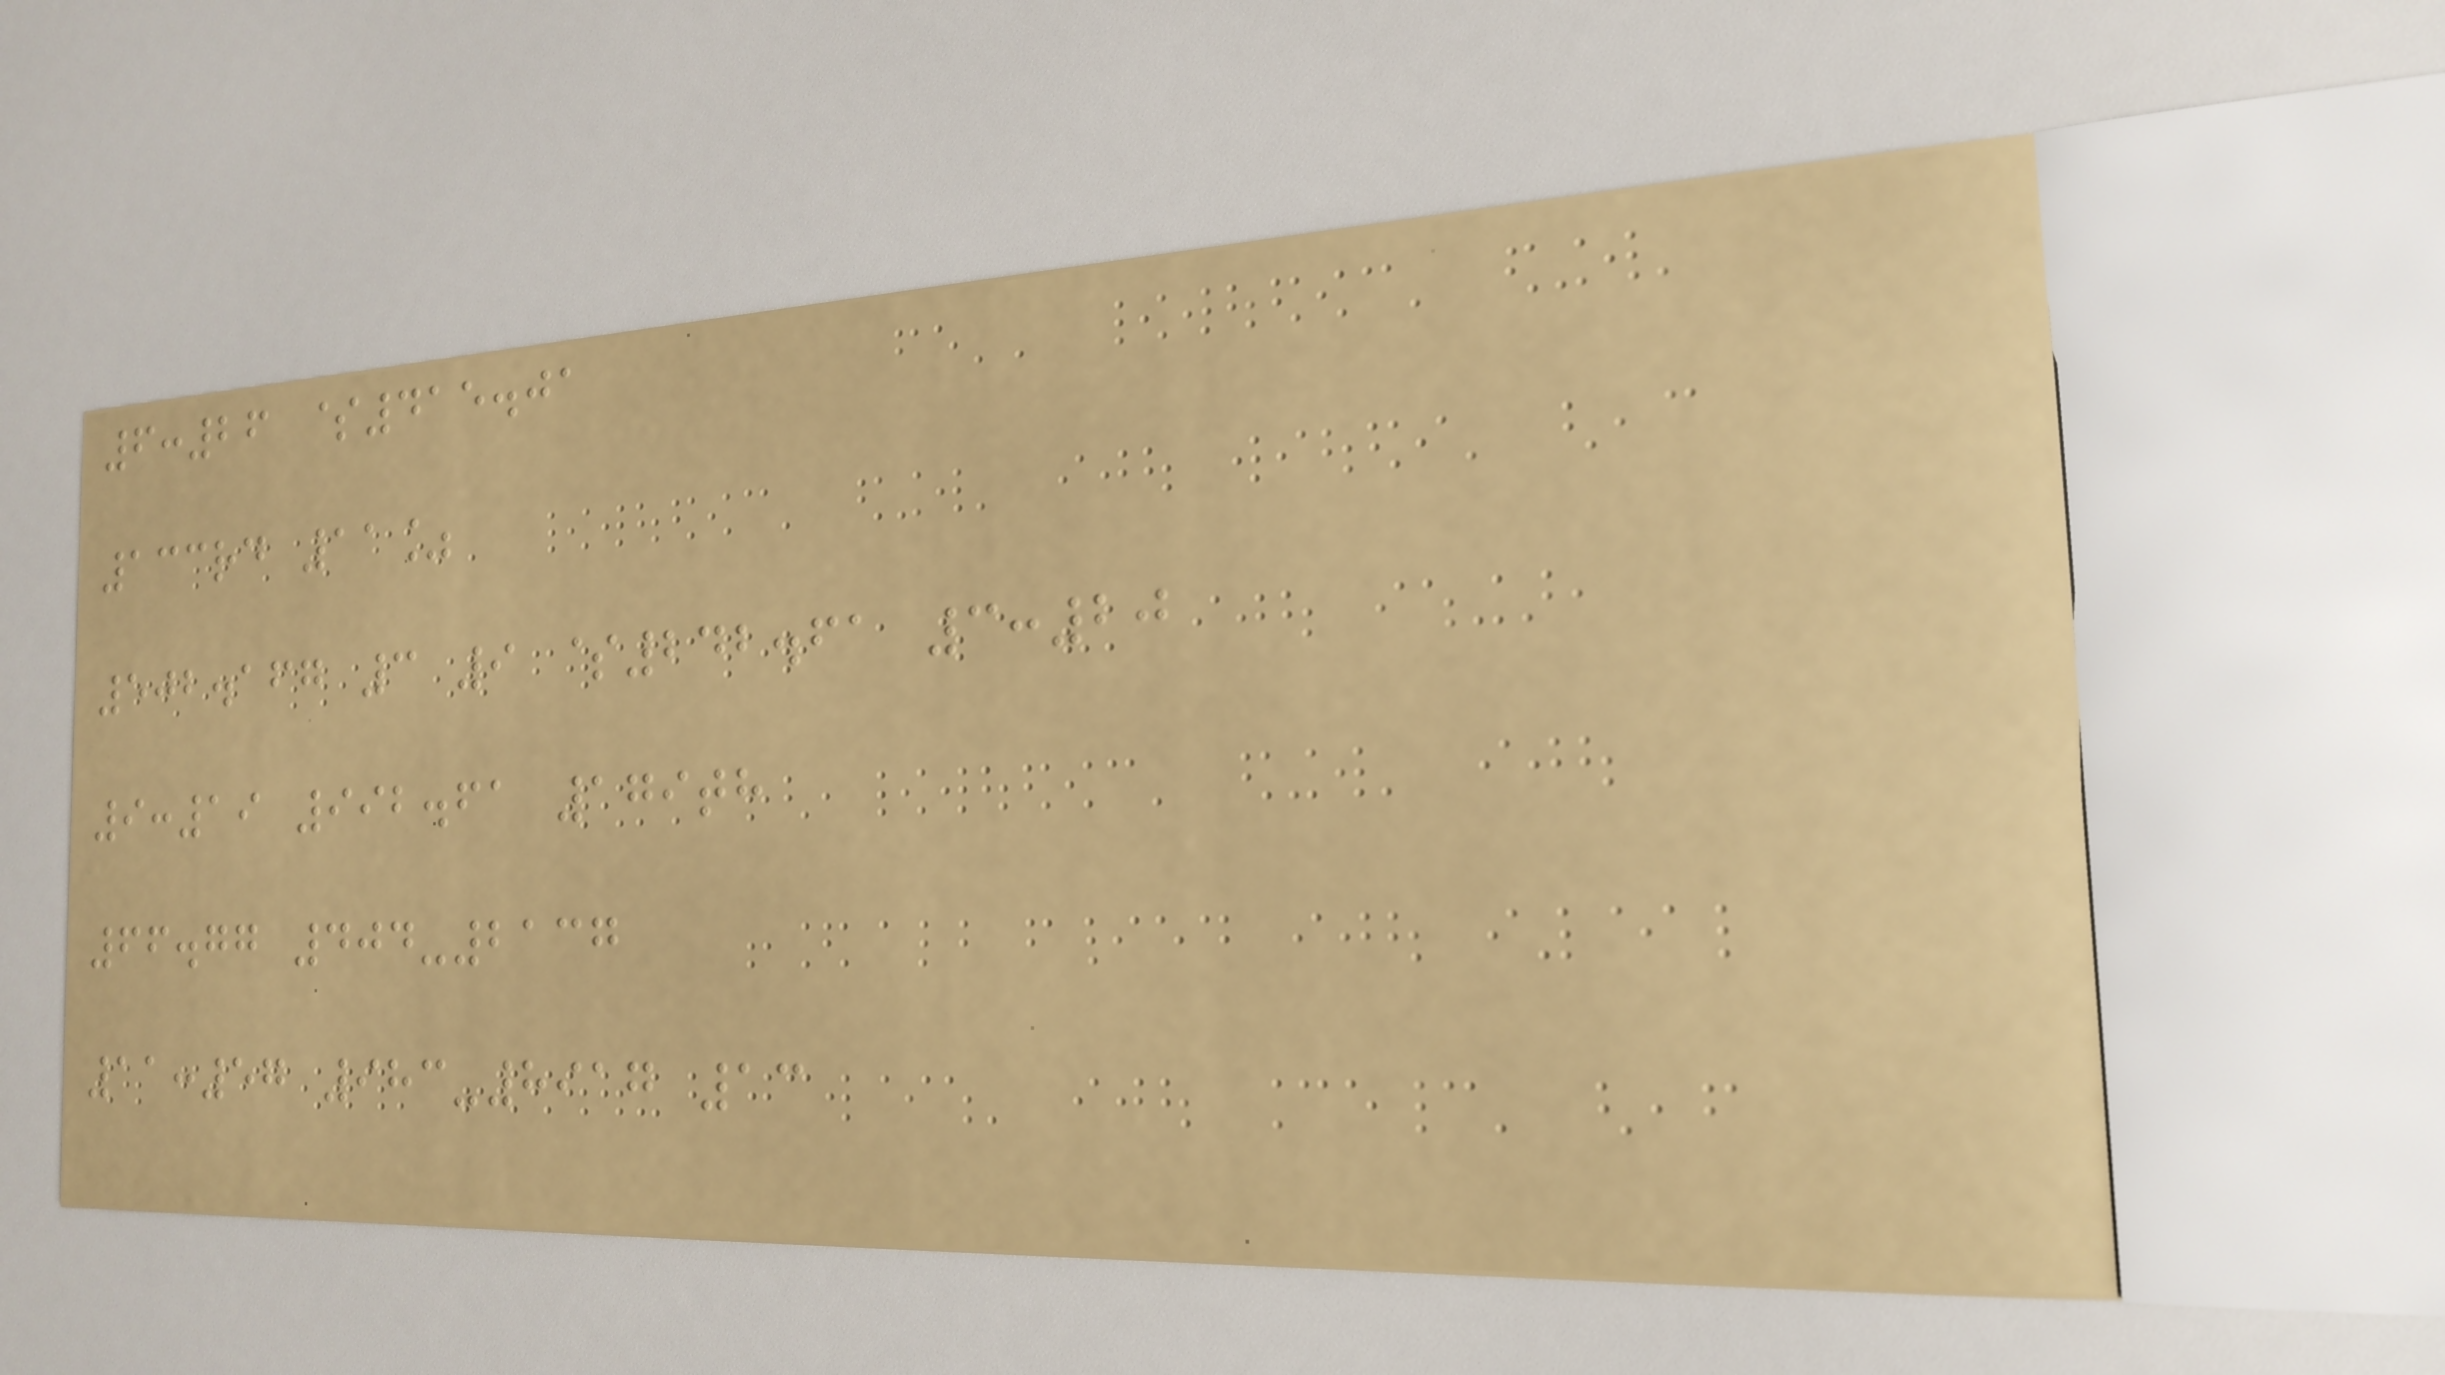6:26 $415.01
133rd 11%
502.167 3 9 $242.61 3:20
9:19 992.61 179th
66.77 404-2137
11:57 983-8917 13
